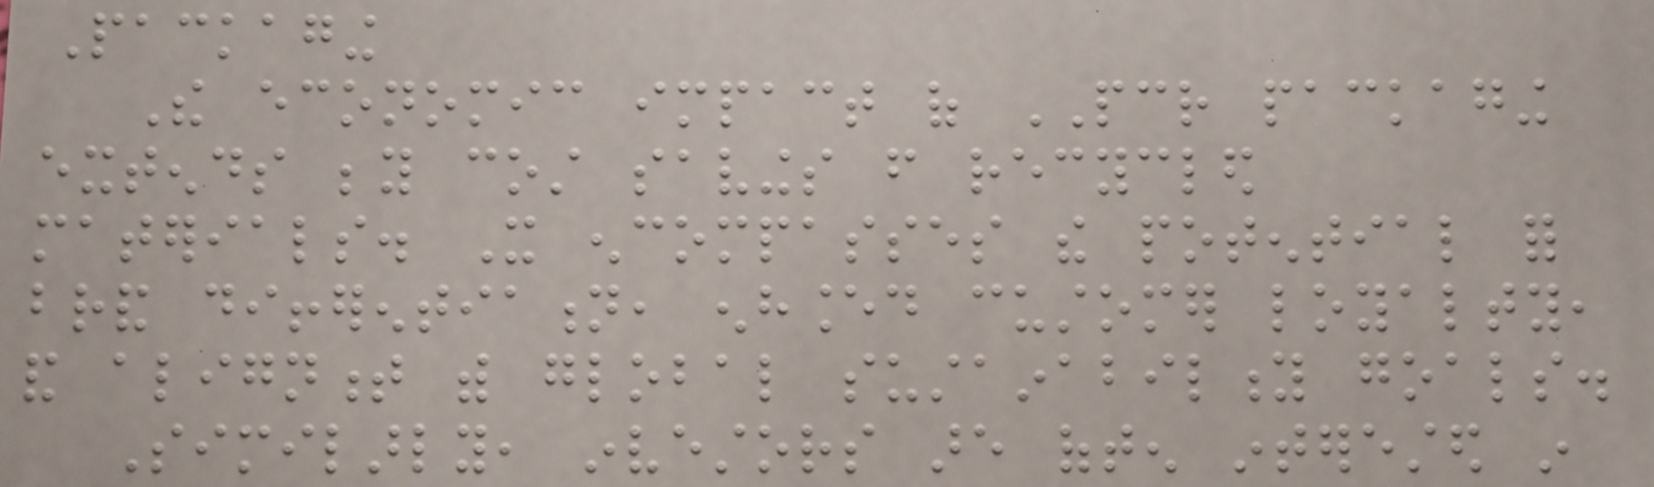Packaging
The economic impact of PCR packaging
extends beyond cost savings from recycled
materials. It encompasses the potential for
brand differentiation, enhanced customer loyalty,
and alignment with global sustainability goals.
Similarly, investors are often interested in
